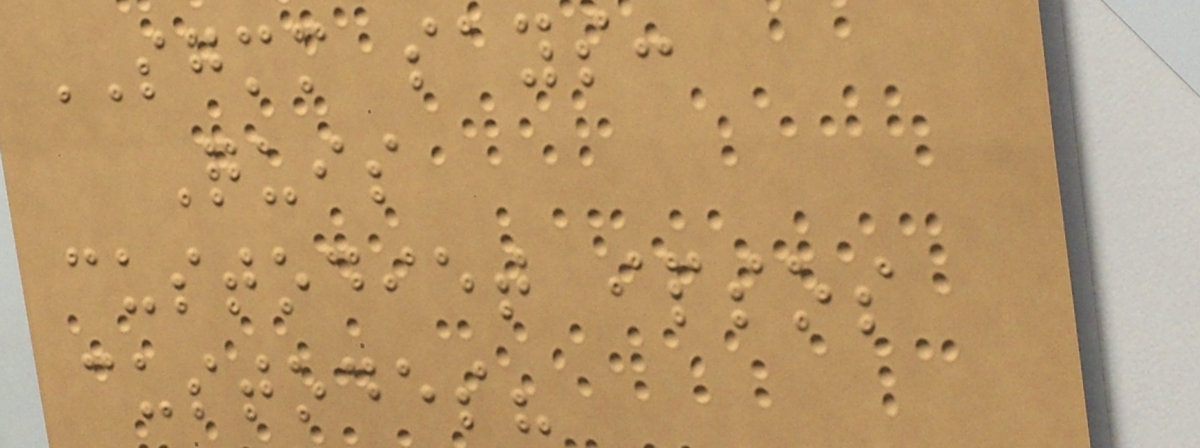SGMM says:
Quis
custodiet ipsos
custodes?
